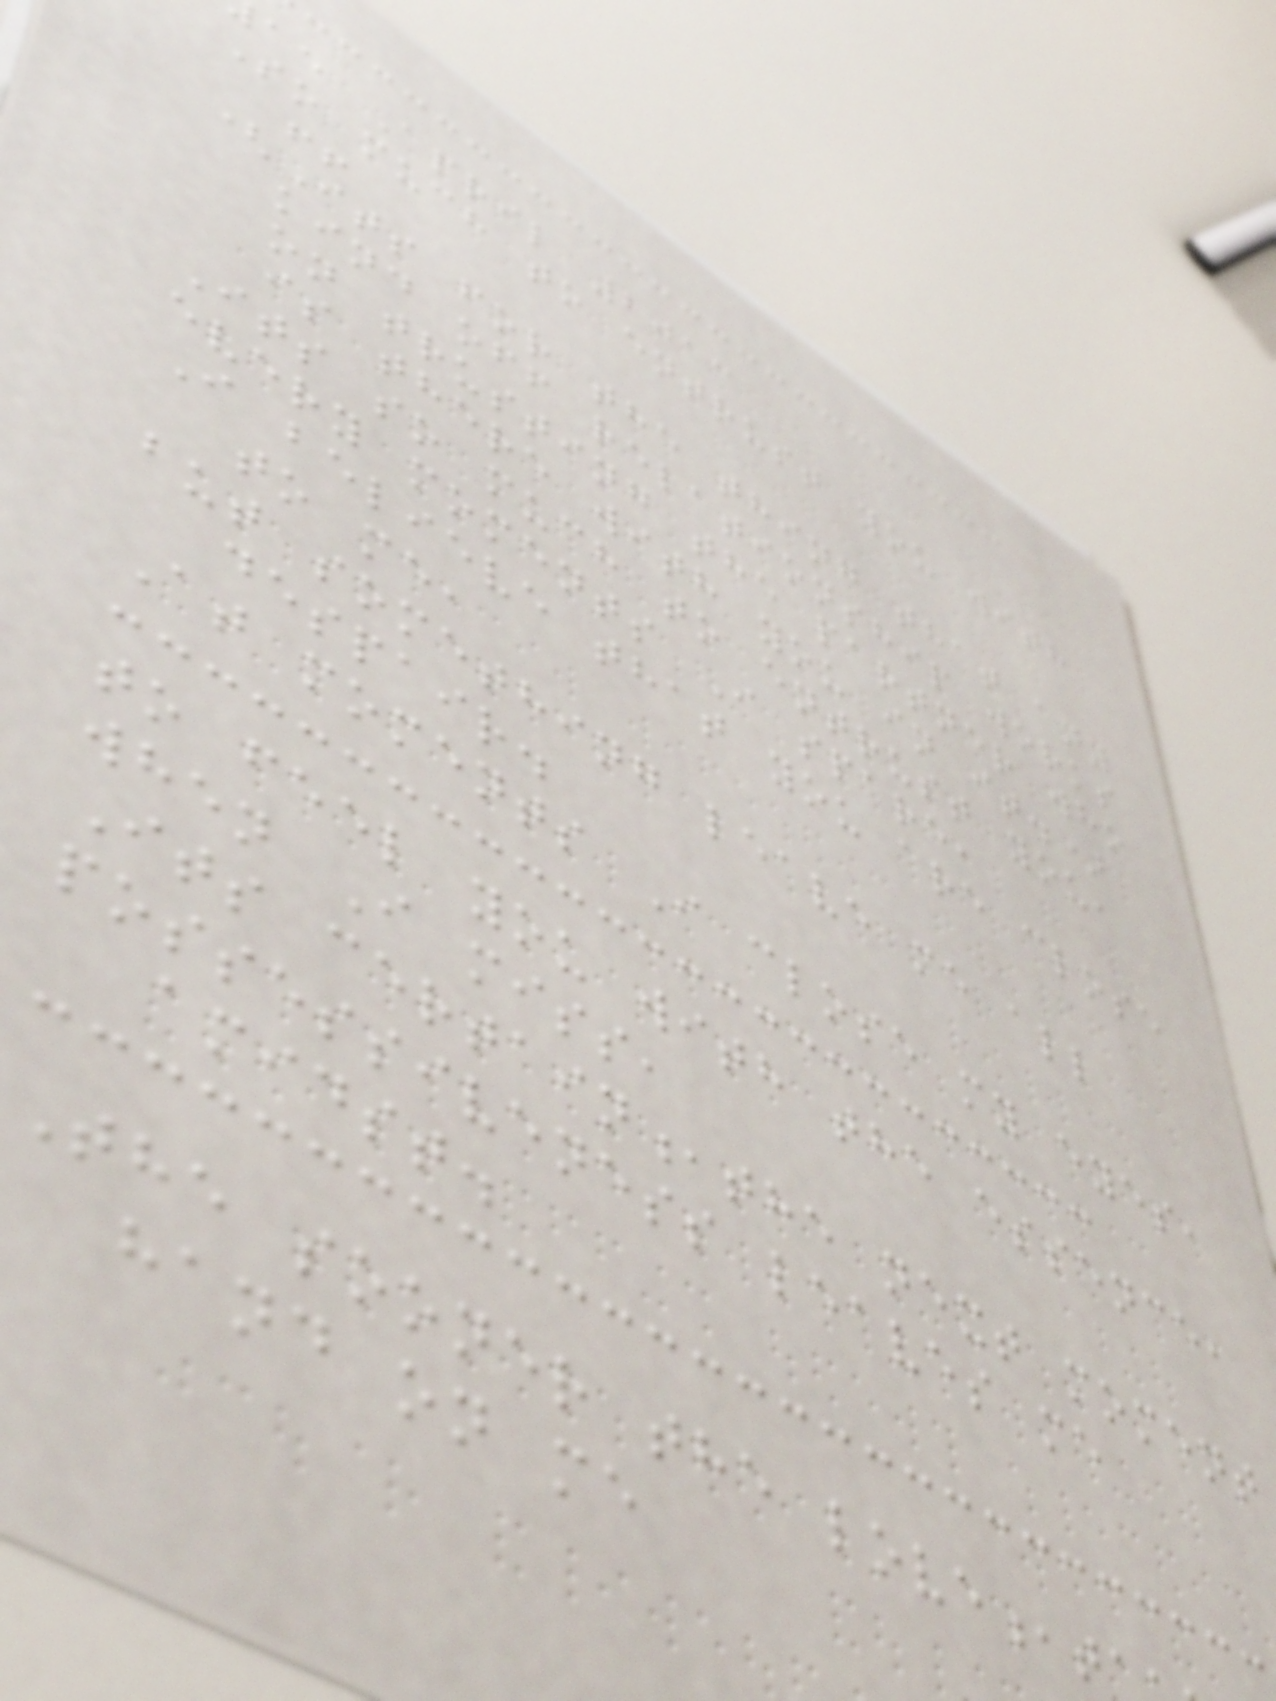ae April 2013
So much to entrust you with
!!
(Its for the thing that any
kind off relationship works
on trusting the partner who
is there with you in it.)
Its so much to entrust you,
every moments I spare,
I believe that you are close
to me,
but something leave me all
despair.
At moments I close my eyes,
to feel you with the essence,
when I miss,
Its certain,the next moment
possessiveness leaves me
amidst.
The sooner the love,t
hand on me
